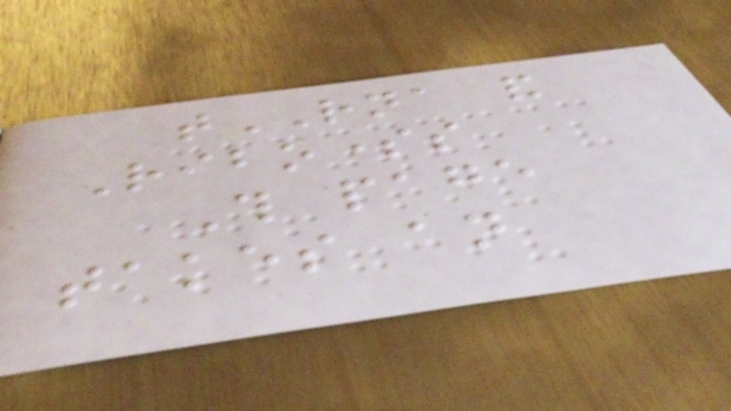tRNA and
Ribosomes
This page
takes an
